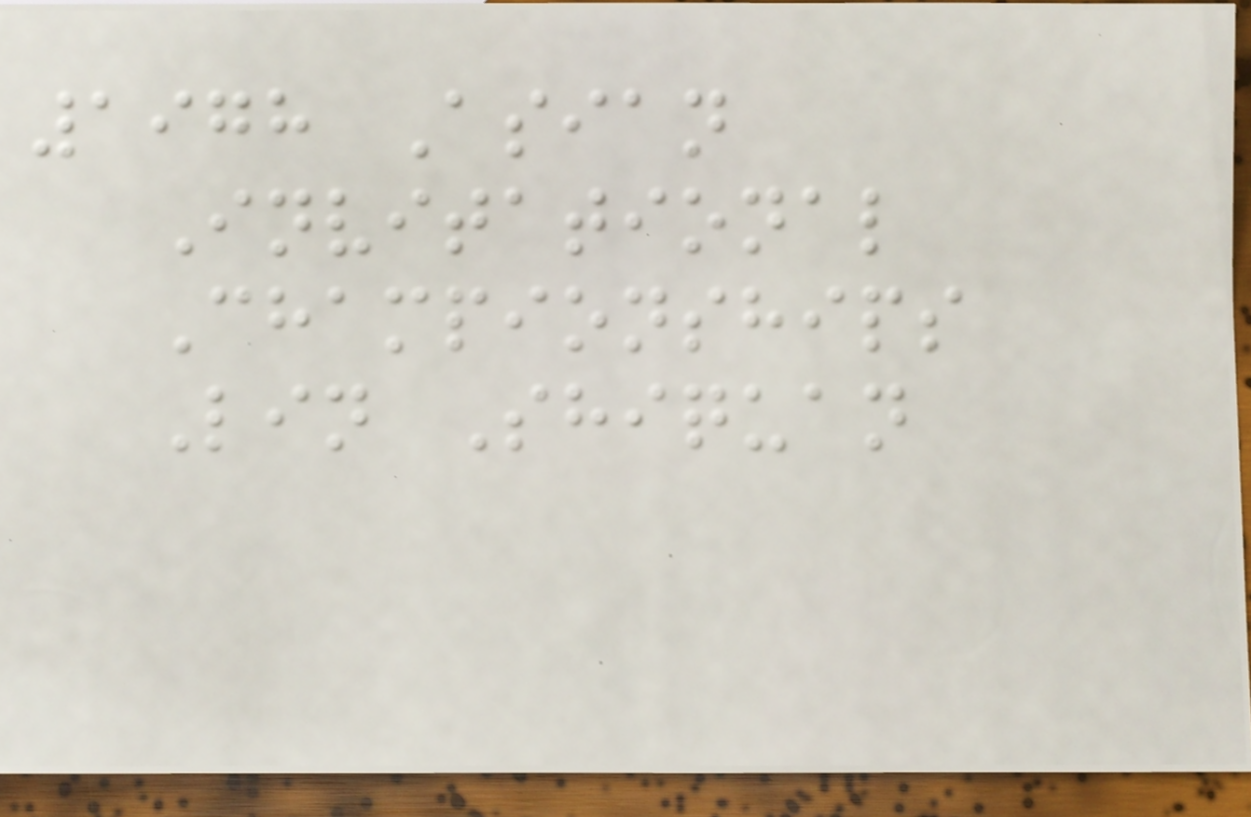1978 Asian
Invitational
Championships
Lin Shiquan
